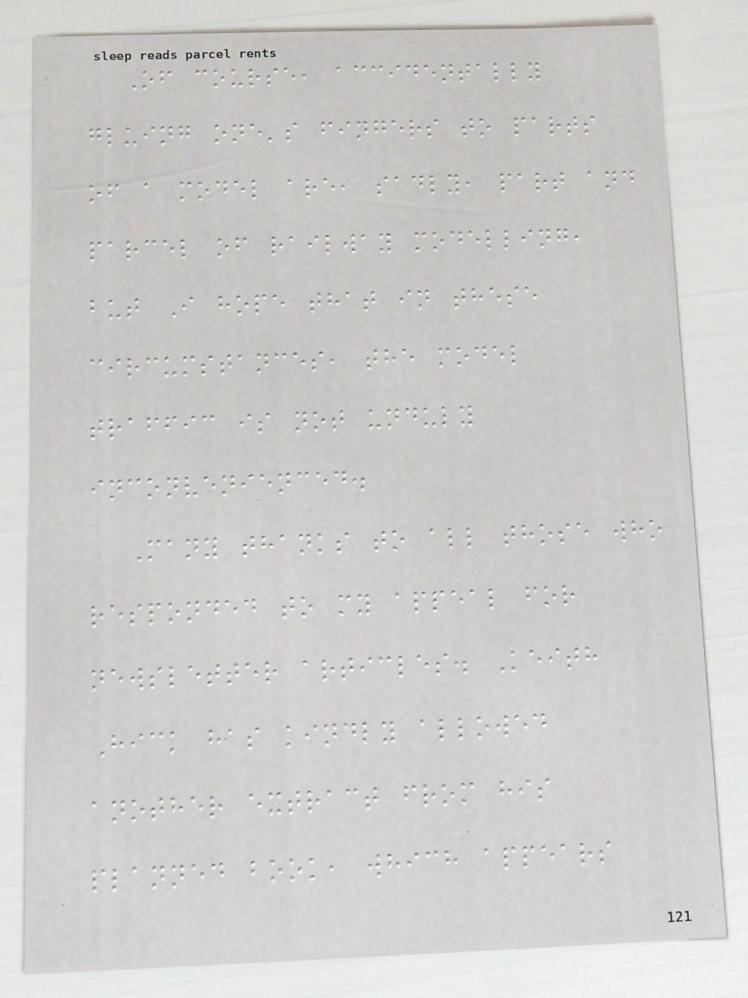Of course, accidentally
gluing one's fingers to parts
of a model are, sadly, part and
parcel of railway modelling,
but I hope that in these
circumstances, the model
traffic is not unduly
inconvenienced.
Many thanks to all those who
responded to my appeal for
newsletter articles. Keith
Hick has kindly allowed
another extract from his
planned book, which appears
